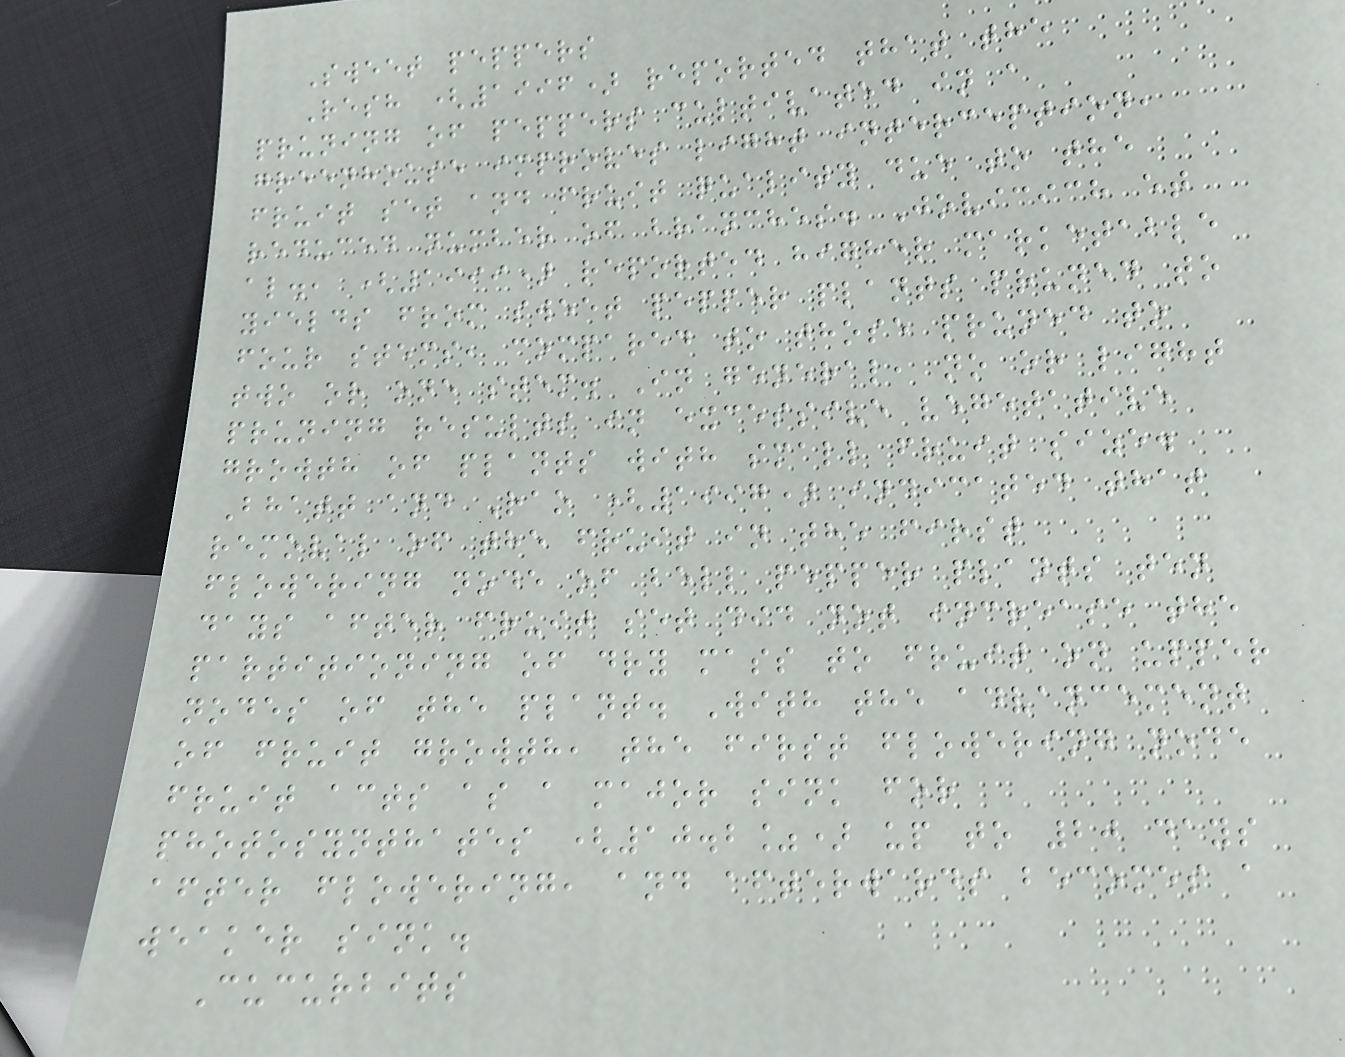Sweet peppers
Resh (1996) reported that the
pruning of peppers cultivated in a
greenhouse improves light interception,
fruit set and fruit quality due to the
reduced number of branches. Jovicich et
al., (1999) reported higher marketable
yields from sweet pepper plants pruned to
four stems, compared to those pruned to
two or one stem. In general, no or light
pruning results in excessive vegetative
growth of plants with small fruit size.
Bhatt and Rao (1997) indicated that
removal of the fruit in the first
flowering node of bell pepper plants ten
days after fruit set did not increase the
partitioning of dry mass to fruit on upper
nodes of the plant. With the advancement
of fruit growth, the first flowering node
fruit acts as a major sink for
photosynthates (10.2%) up to 20 days
after flowering, and afterwards becomes a
weaker sink.
Cucurbits
